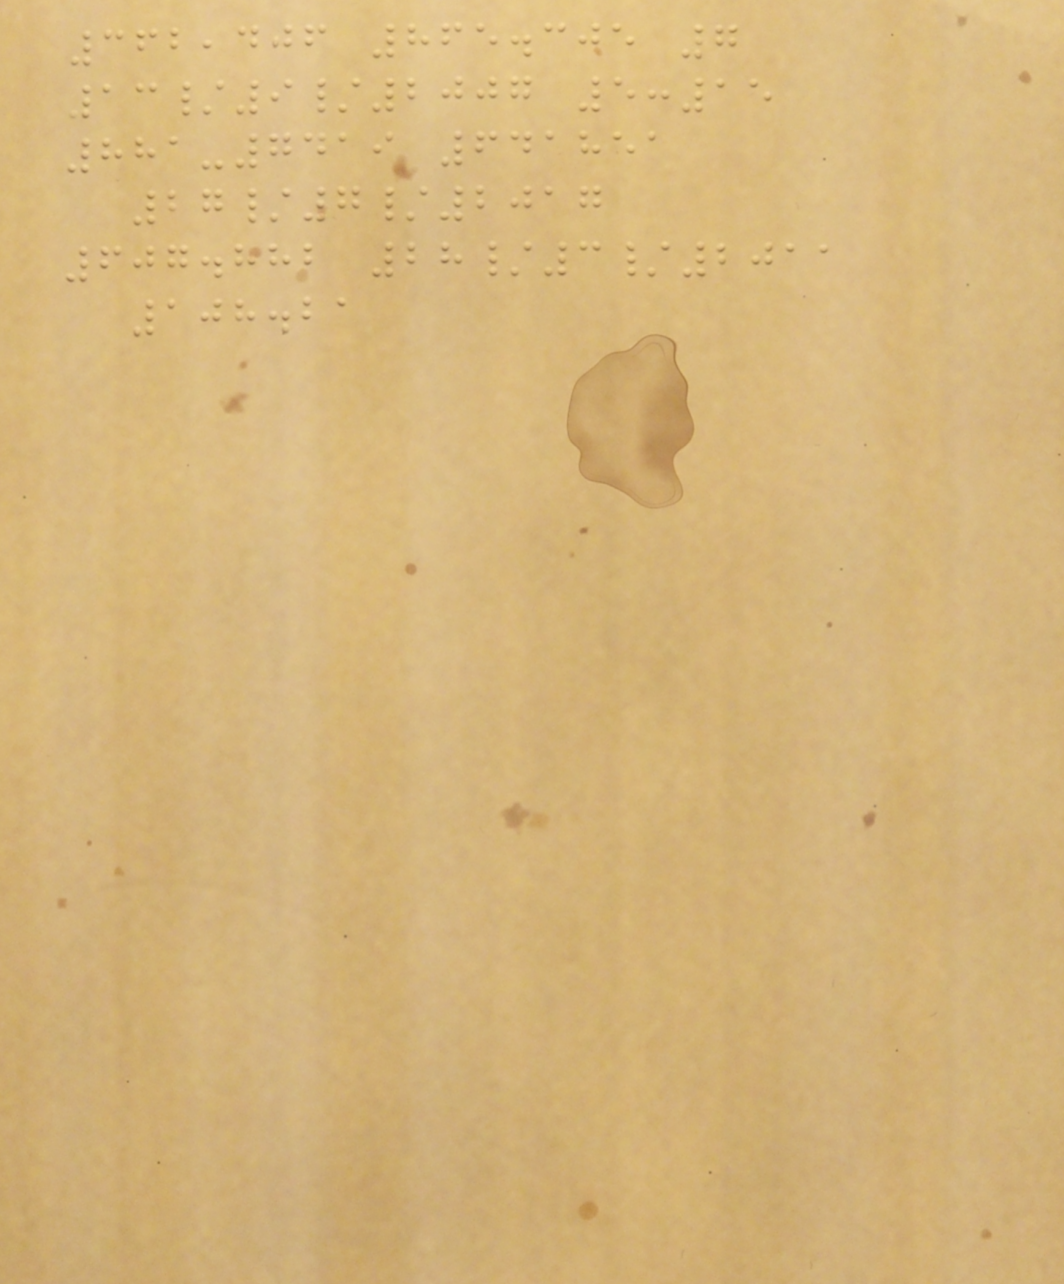362,406 865.305 7
13/9/2007 5:15
881-7419 641851
27/7/2017
607.882 28/3/2011
108.21
